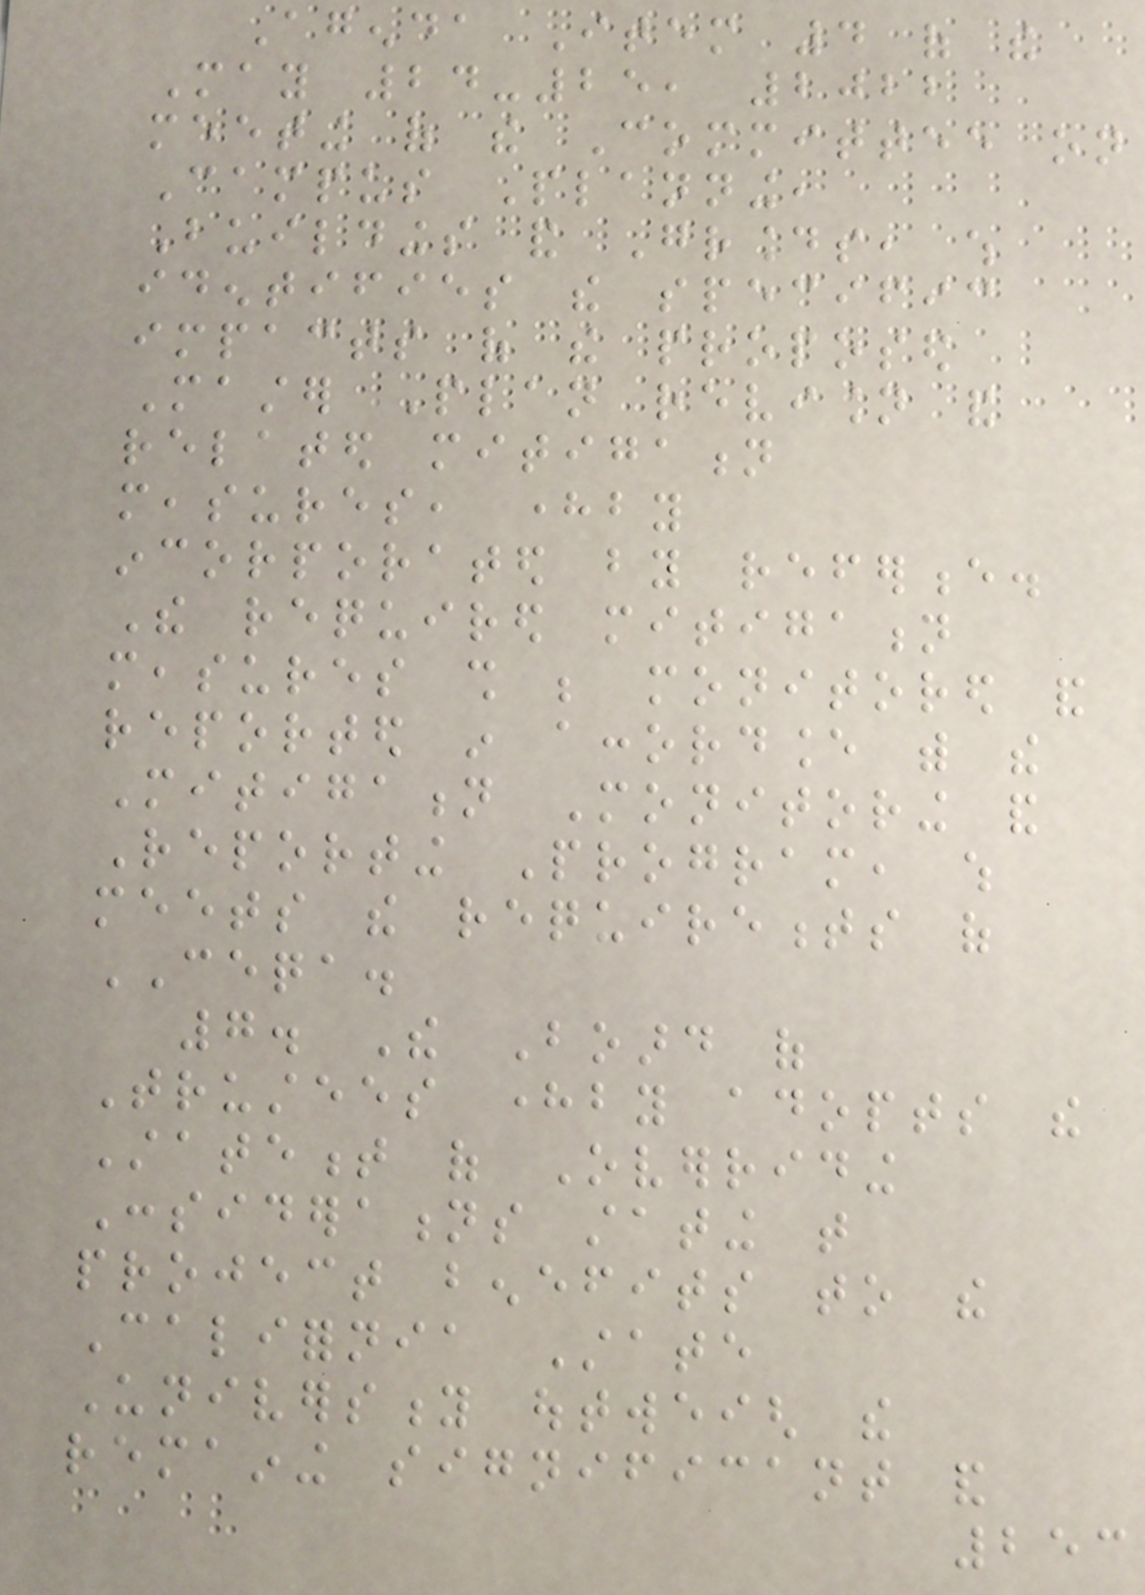Agenda Item 4 of the
May 24-25, 2022
meeting of the Committee on
Campus Planning,
Buildings and Grounds, which
identifies the specific
impacts of the proposed
Master Plan revision and
related mitigation
measures, hereby
incorporated by reference.
The required mitigation
measures shall be monitored and
reported in accordance with the
Mitigation Monitoring and
Reporting Program, which
meets the requirements of
CEQA.
7. The Board of
Trustees hereby adopts the
Statement of Overriding
Considerations stating that
project benefits to the
California State
University outweigh the
remaining significant and
253
